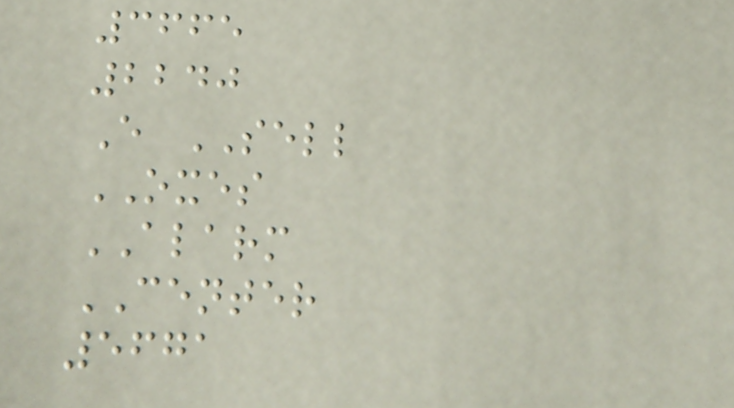3665
2240
E SELL
OXES
ALARM
CENTER
5671
